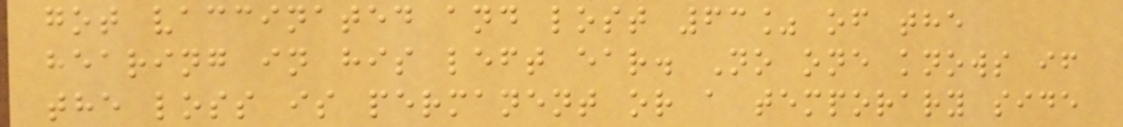got vaccinated and lost 63% of the
hearing in his left ear. No one knows if
the loss is permanent or a temporary side
